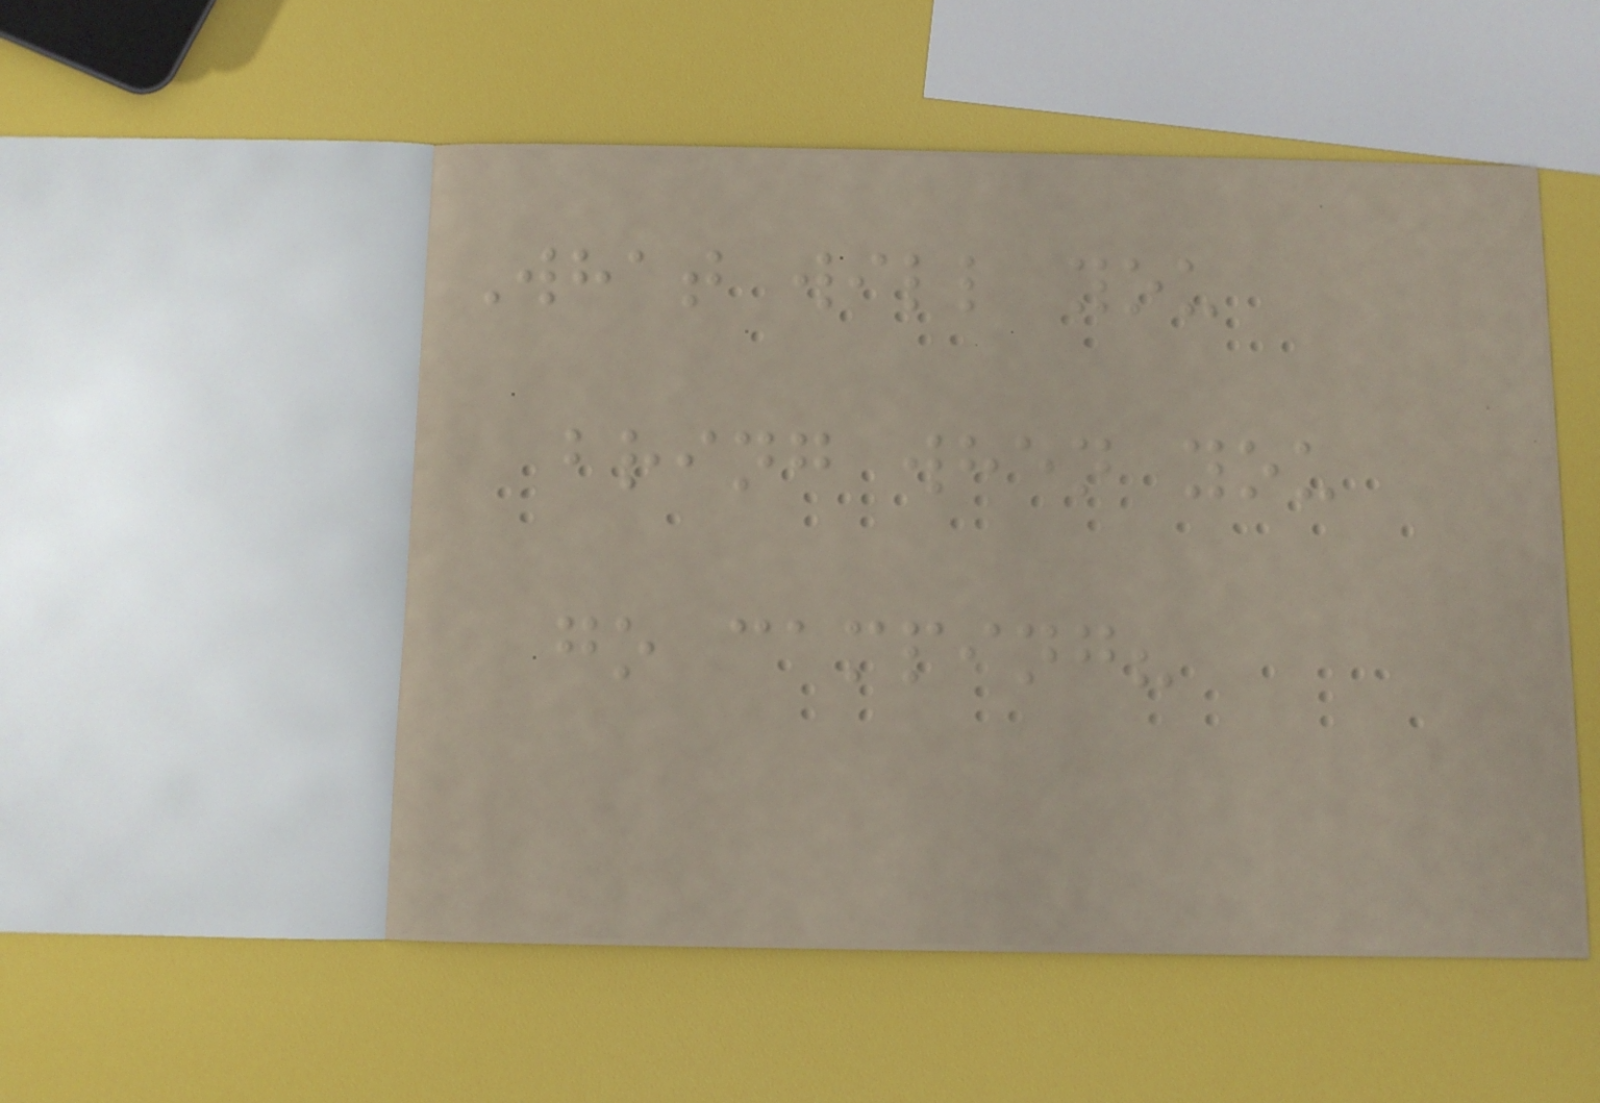What will you
bring when you
go camping?
